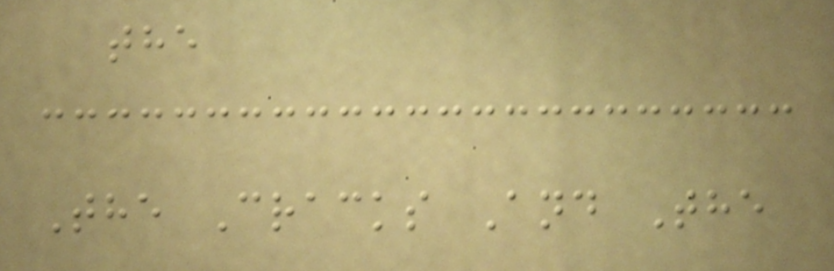the
The Cracks And The
